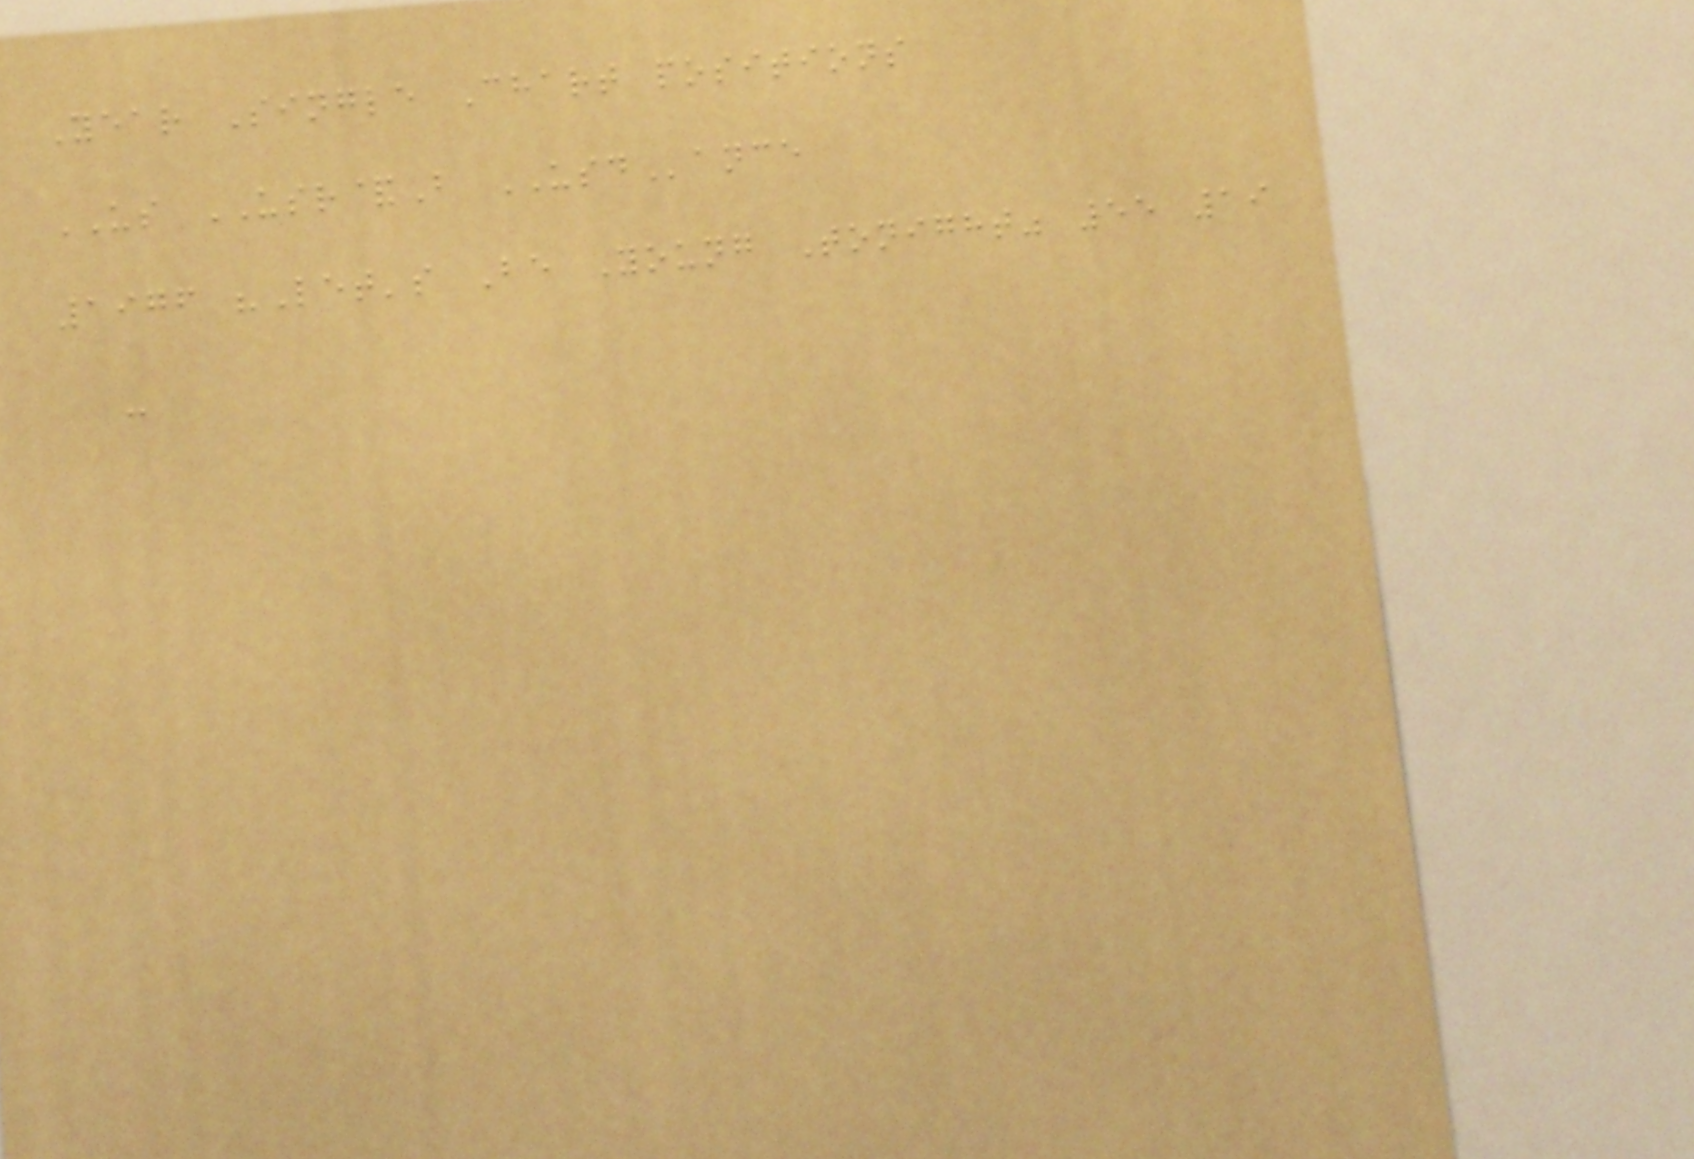Year Single Chart positions
US USR&B USDance
1976 "Let's Be Young Tonight" 55 19
-
